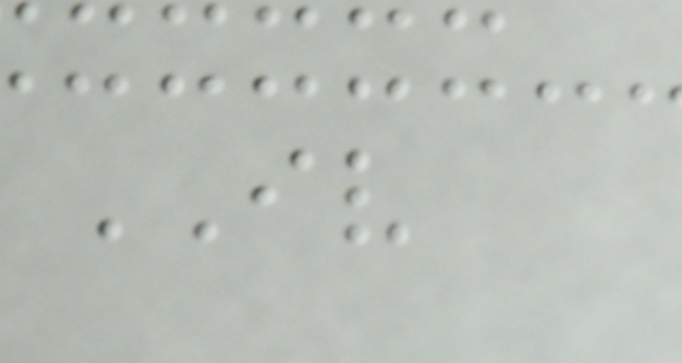IV
